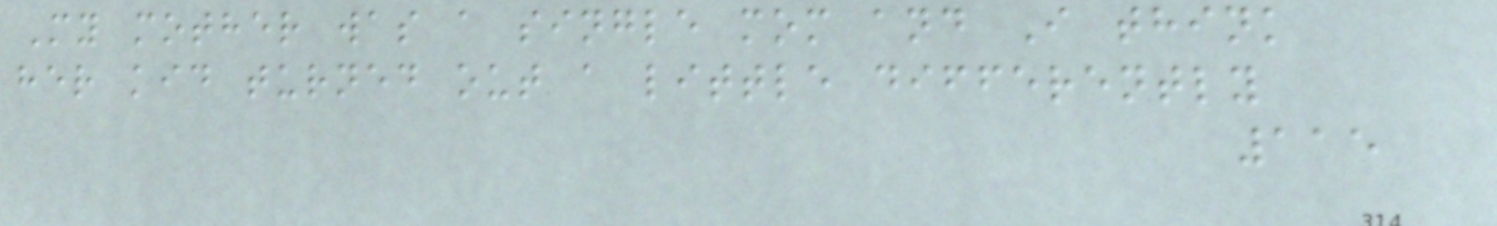My mother was a single mom and I think
her kid turned out a little differently
115
